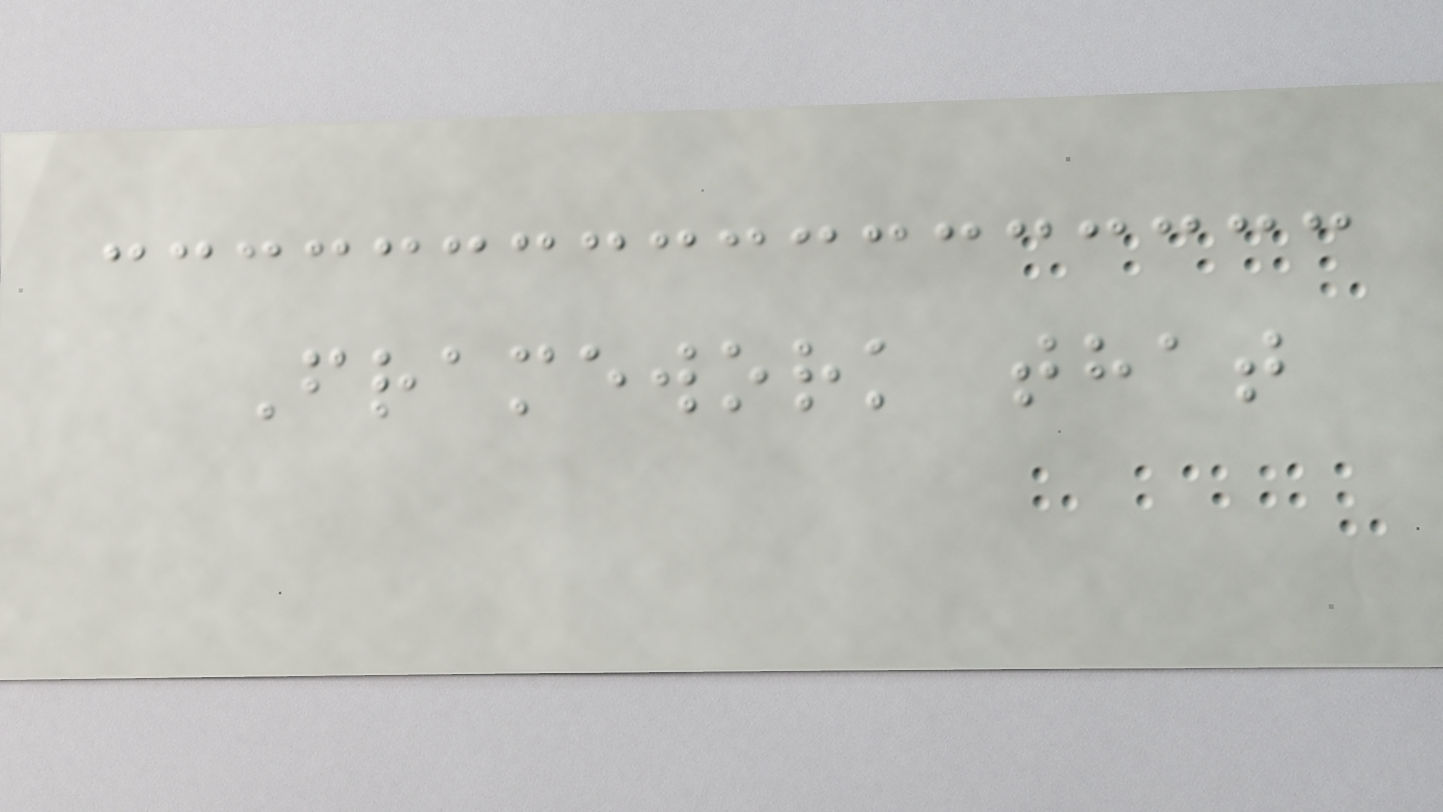Framework that
